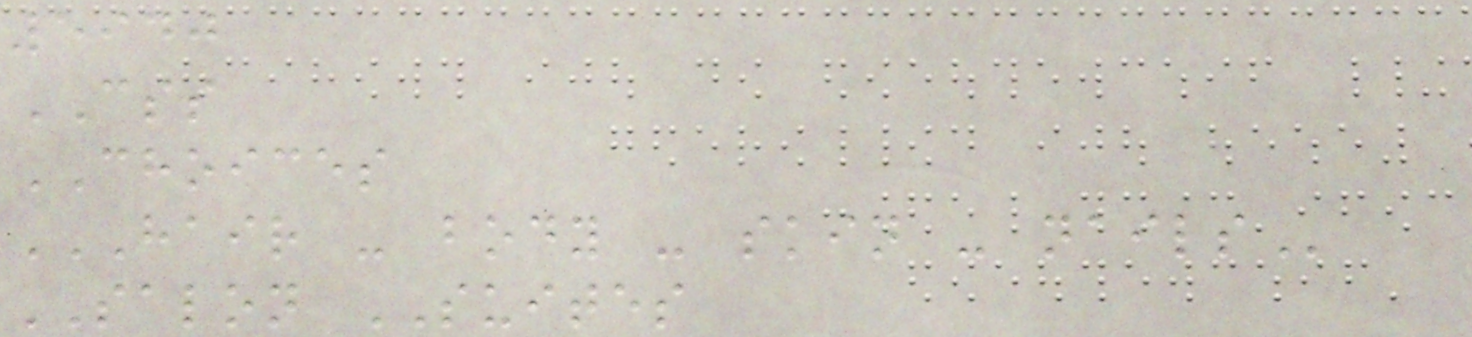5940
CSS
CHOICES
HAIR - BODY - SKIN - NAILS
SALON SUITES
